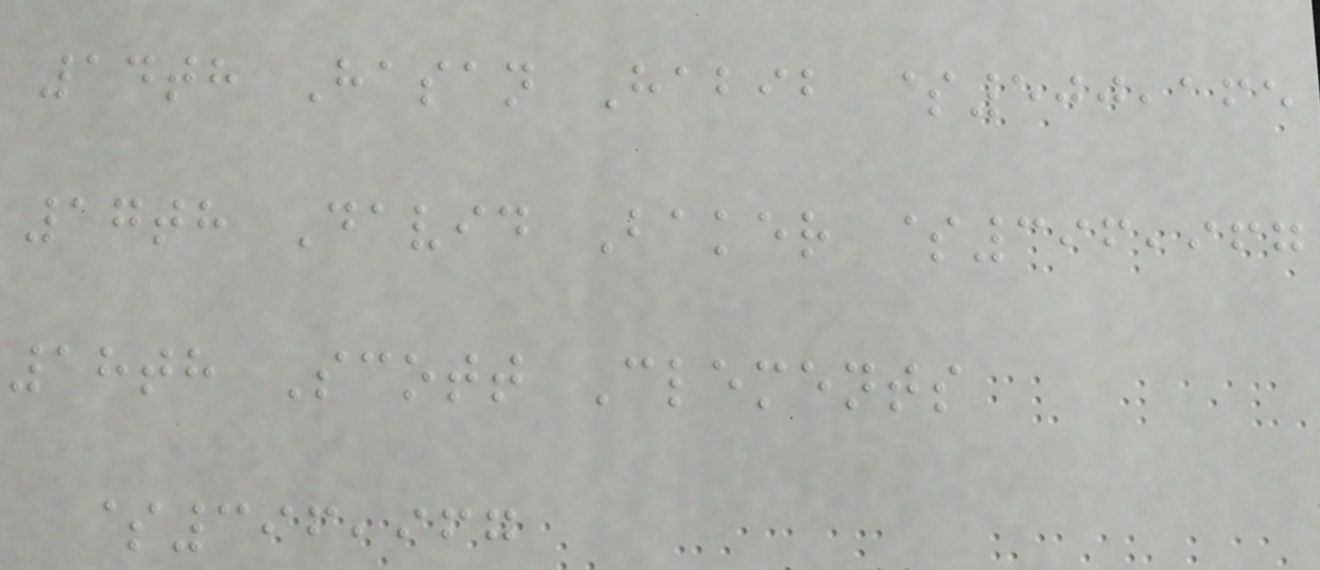14th Hasan Habib $500,165
17th David Baker $396,967
18th Scott Clements
$396,967
